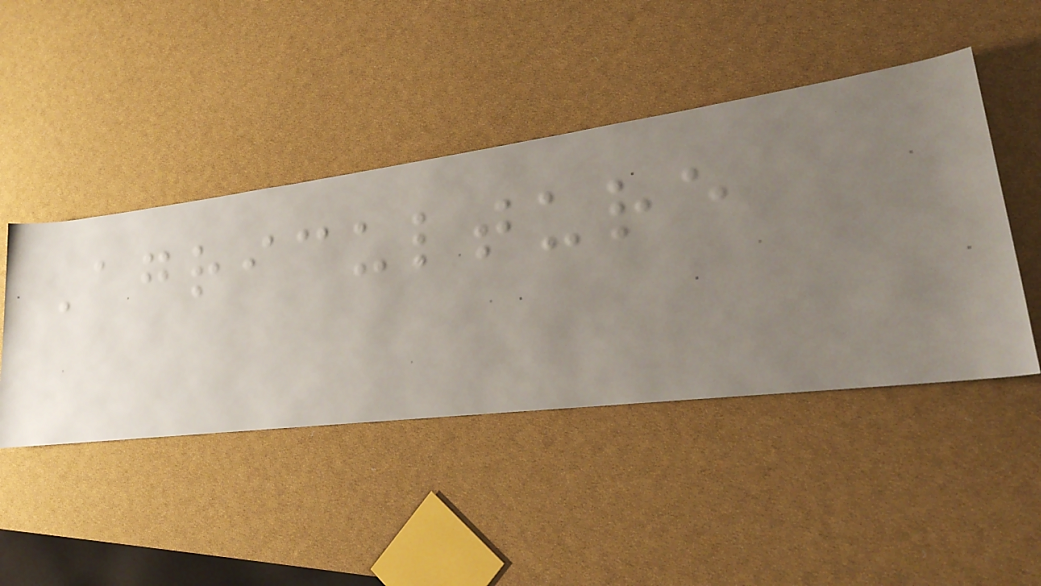Agriculture
